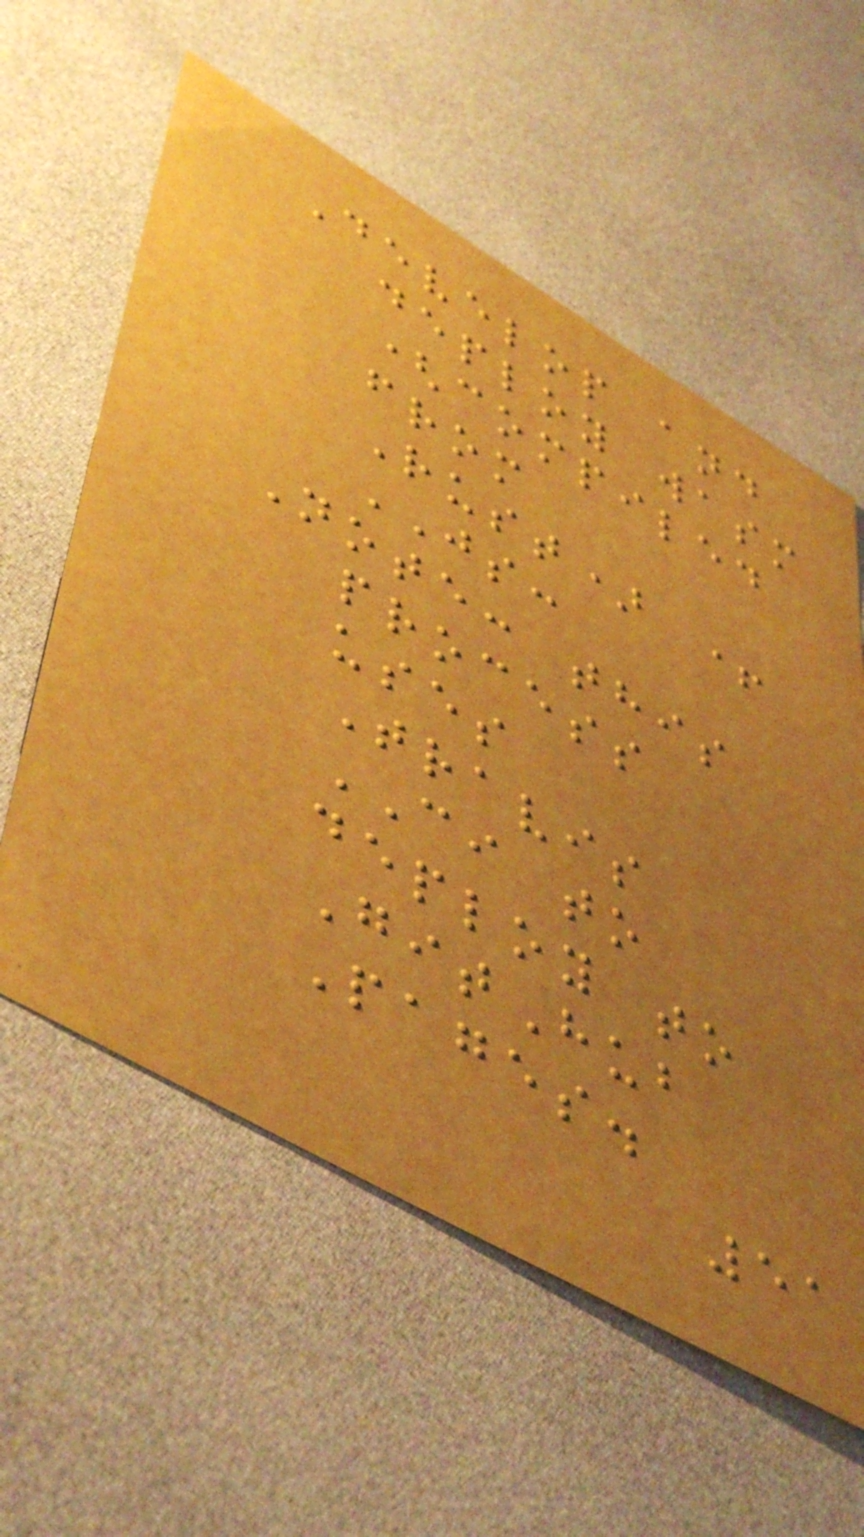Develop and
deploy wasm
(compiled
from
Rust) +
JS:
Note: this
process
uses
Travis
CI to
deploy to
GitHub
Pages.
51
